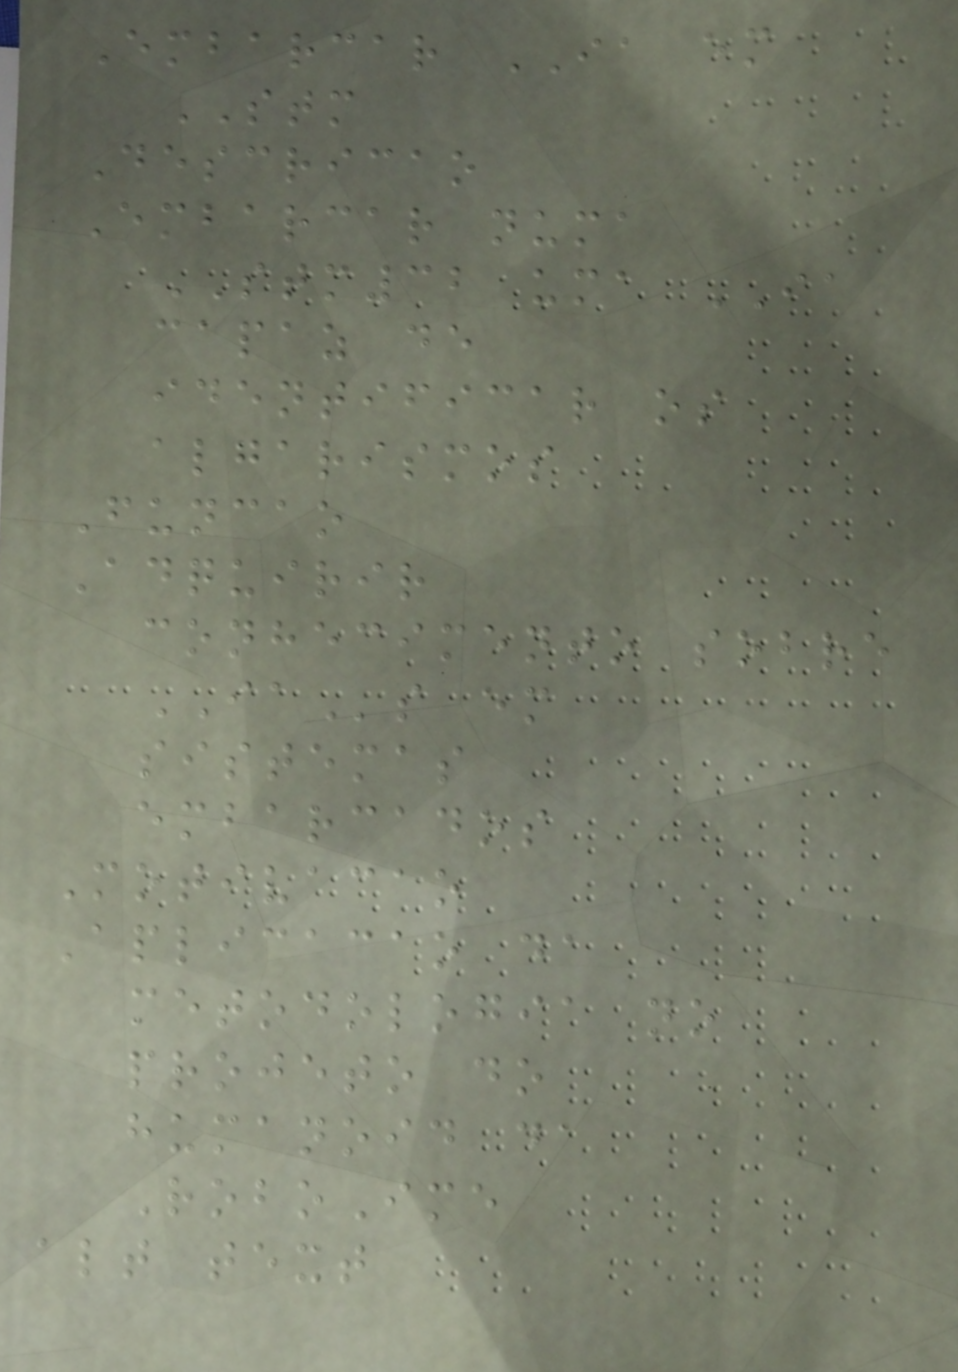Embarcar IA em
STM
Descricao
Embarcar numa
STM32 uma IA
capaz de
identificar os
algarismos
Funcao
Adquirir
conhecimento sobre
IAs em
sistemas
embarcados
Motivacao
Aplicacao da
metodologia no
projeto do
humanoid da
RoboIme
alt text
